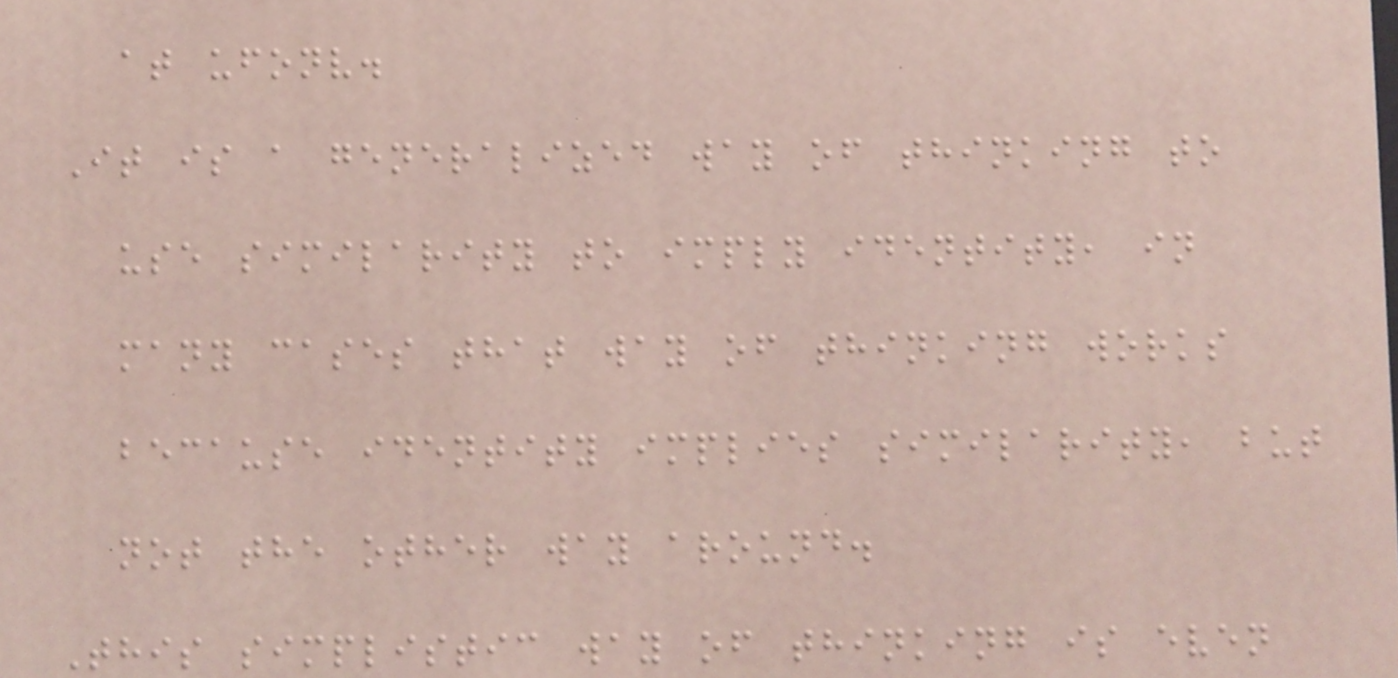at ufonv.
It is a generalized way of thinking to
use similarity to imply identity, in
many cases that way of thinking works
because identity implies similarity, but
not the other way around.
This simplistic way of thinking is even
